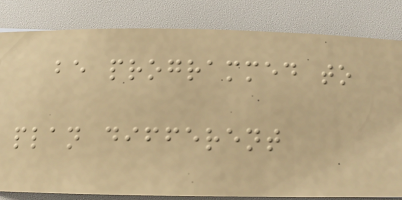be programmed to
plan different
